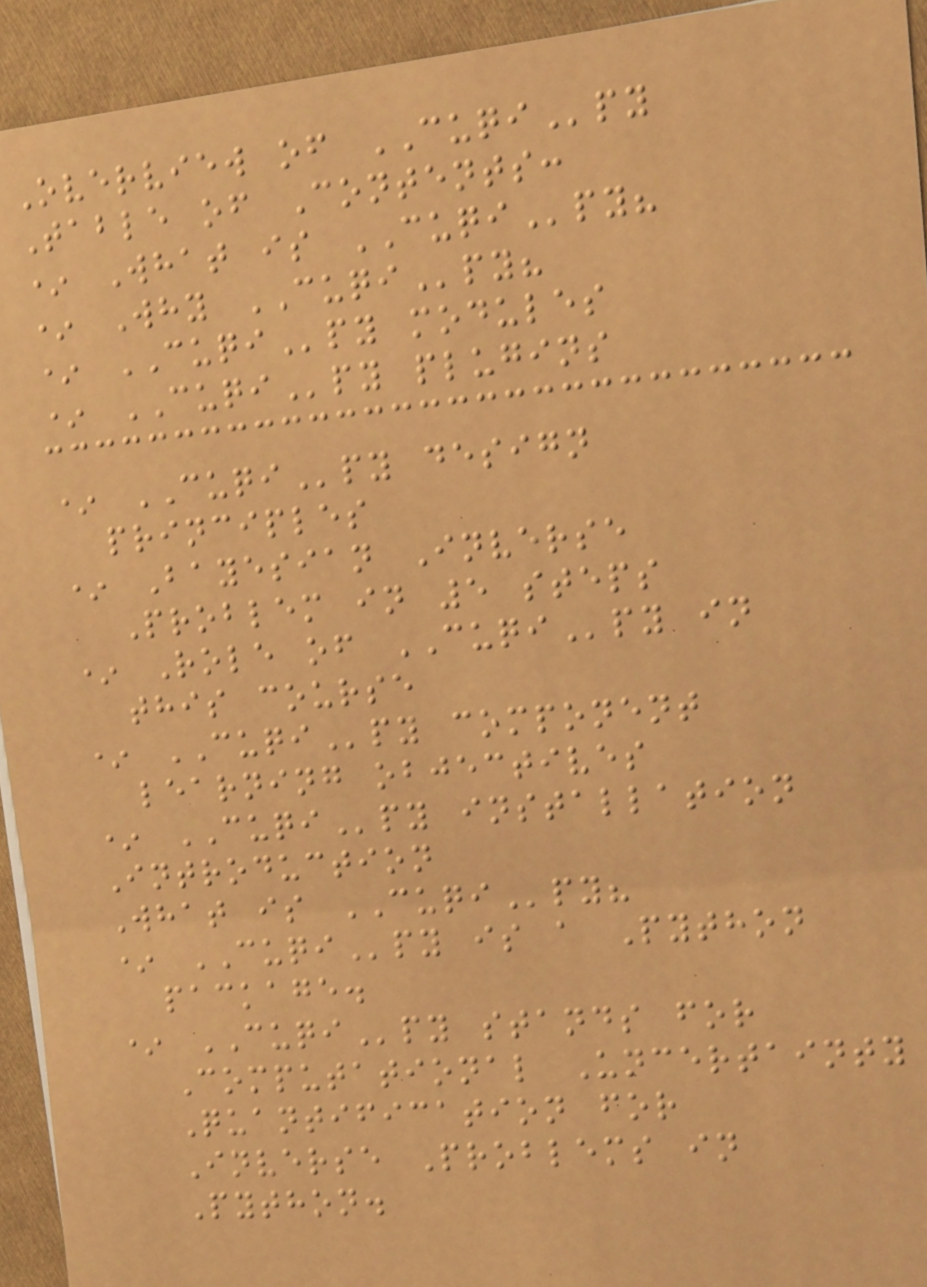Overview of CUQIpy
Table of Contents:
* What is CUQIpy?
* Why CUQIpy?
* CUQIpy modules
* CUQIpy plugins
* CUQIpy design
principles
* Bayesian Inverse
Problem in 5 steps
* Role of CUQIpy in
this course
* CUQIpy component
learning objectives
* CUQIpy installation
Introduction
What is CUQIpy?
* CUQIpy is a Python
package.
* CUQIpy stands for
Computational Uncertainty
Quantification for
Inverse Problems in
Python.
